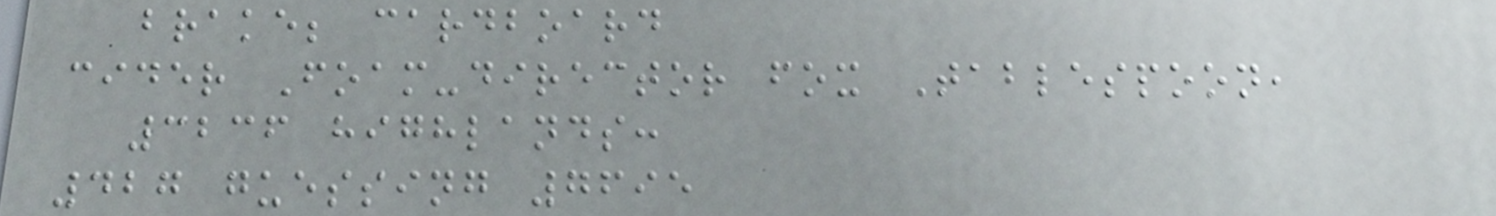brake; cardboard
cider Foam-director fox Tablespoon,
3236 highlands:
427 guessing 7695
